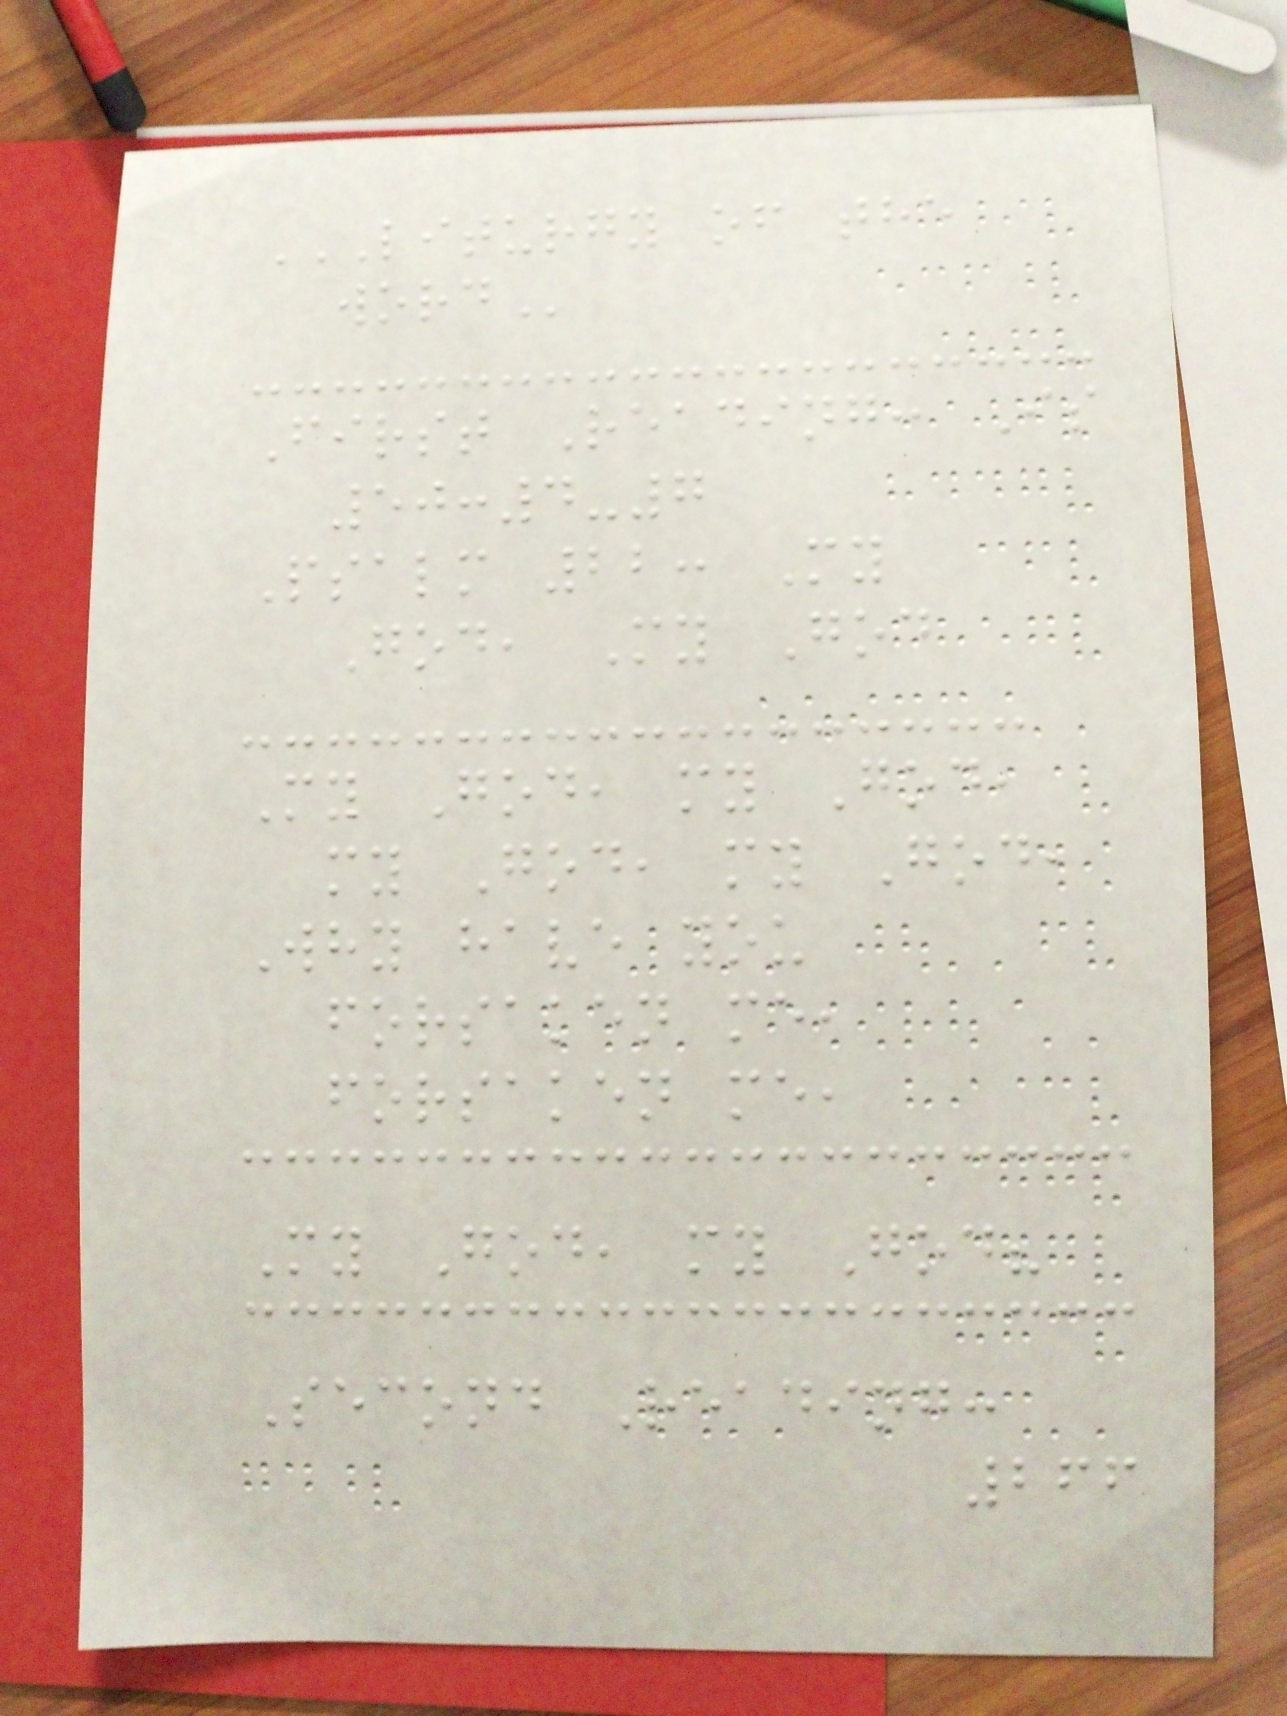LITURGY OF THE
WORD
First Reading: Is
50:4-7
Psalm 22: My
God, My God
My God, my God,
my God, my God,
Why have you
forsaken me,
forsaken me,
My God, my God?
Second Reading:
266
